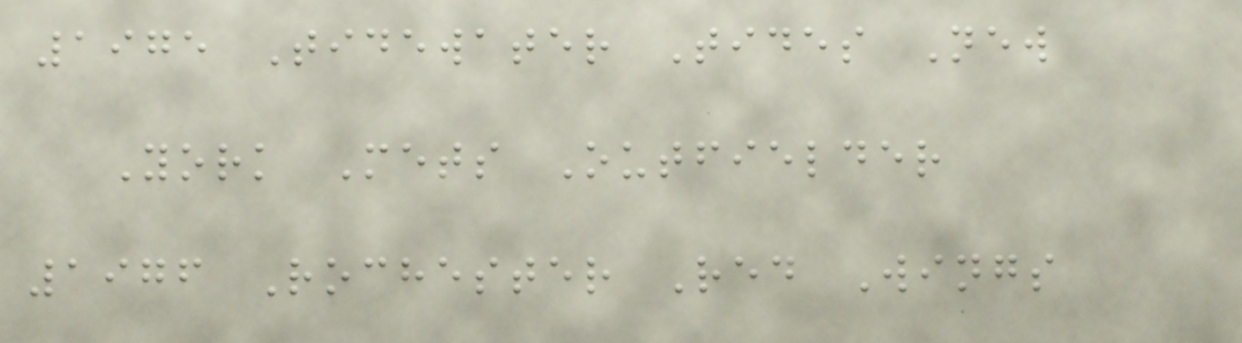1975 Tidewater Tides New
York Mets Outfielder
1976 Rochester Red Wings
